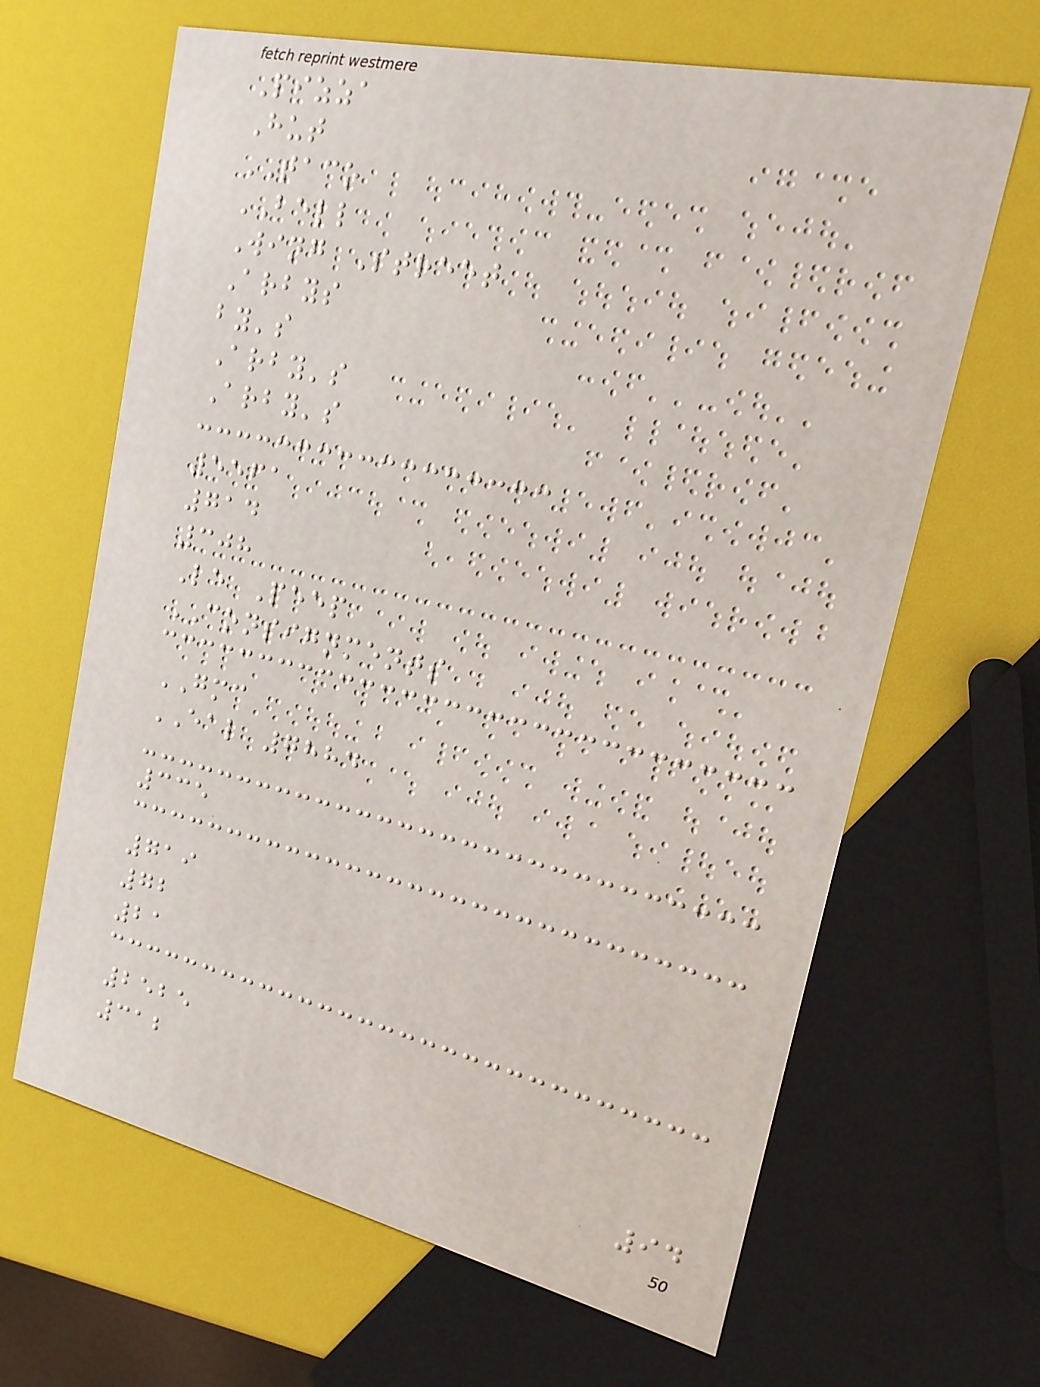Pizza
Hut
TACO
BELL
Wing Street
Arbys
by's
Arby's
Arby's
5561
714
308
Le Peep
CONSIGNMENTS
GMC
EAL 7884
335
719
72
21
2525
312
94
